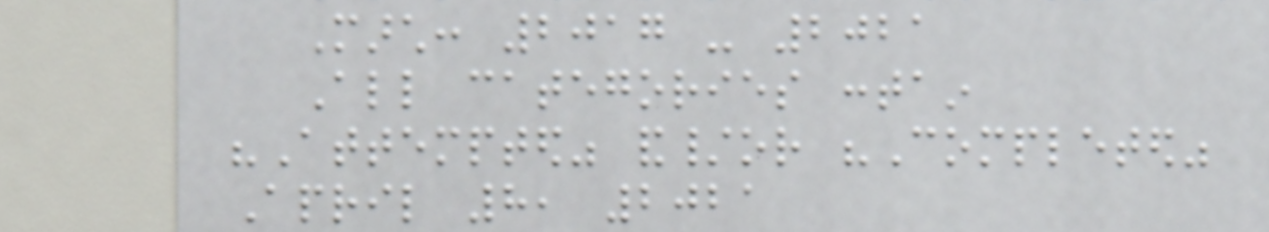March: 2017 - 2021
All categories contain
"Attempted" and/or "Completed"
April 8, 2021
